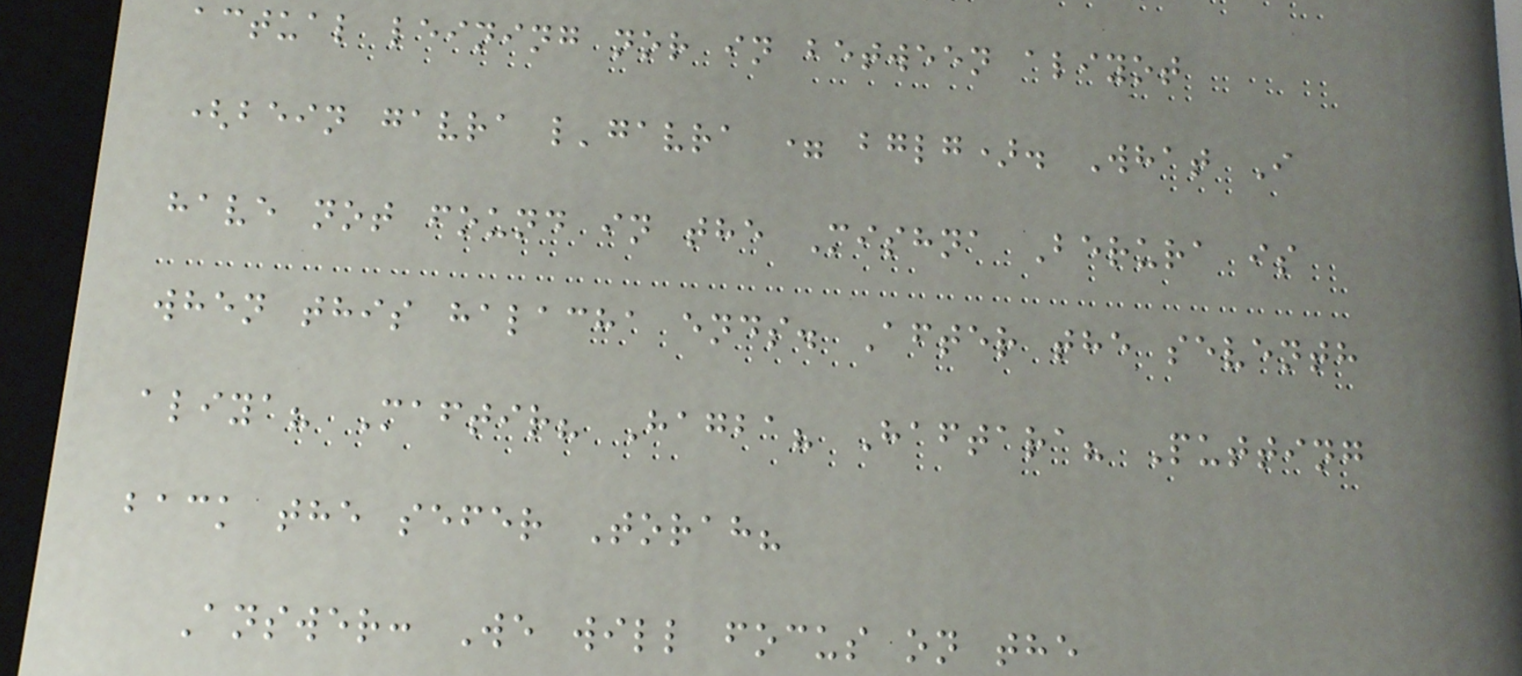actual leining nor in between aliyot
(bein gavra l'gavra = bglg). What I
have not found in the Mishna Berura is
when this halacha ends. After the seventh
aliya? Maftir? Hagba? Haftara? Putting
back the sefer Torah?
Answer: We will focus on the
